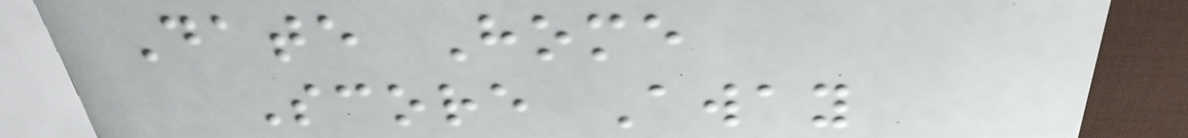Date Home
Score Away
